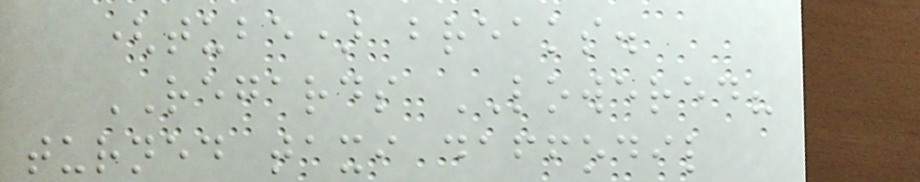(tube) breaks.
REGARDS LOWERED?
turned taxi daffodil
